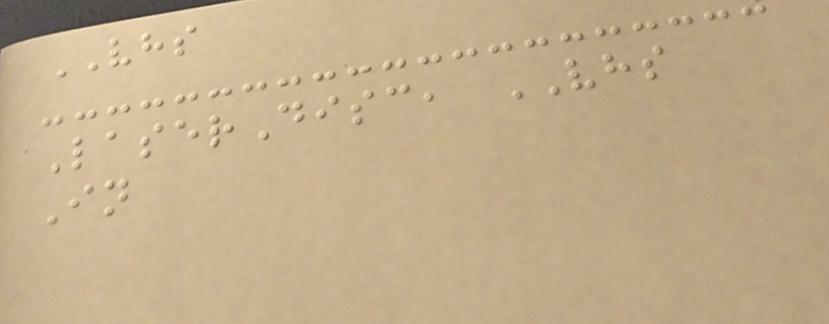VHS
LaserDisc, VHS
In
